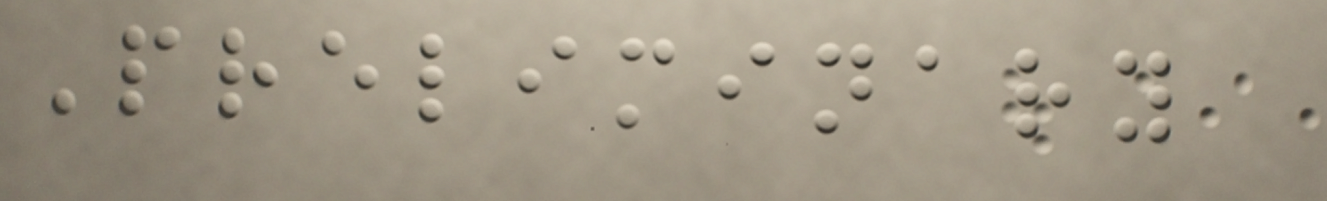Preliminary
